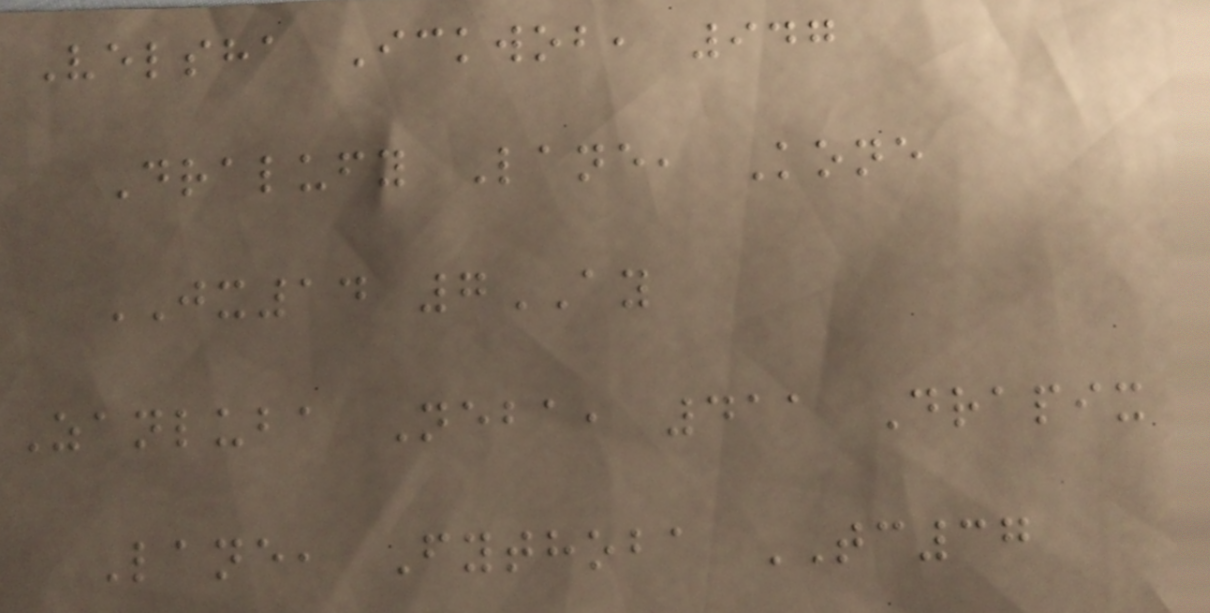Velsha Ickwob, 947
Dralufy Lane, Kone
JX14 7AY
Zanluba Neba, 411 Drapix
Lane, Fythoba TC37
